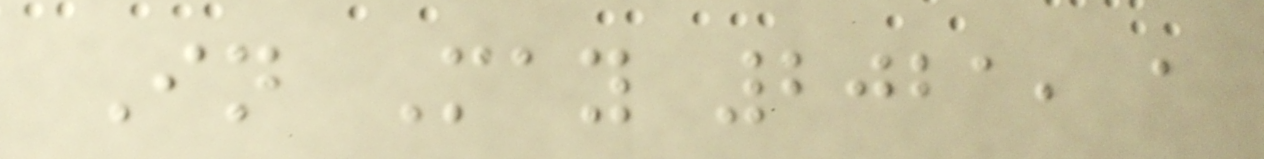In May 2021, a
